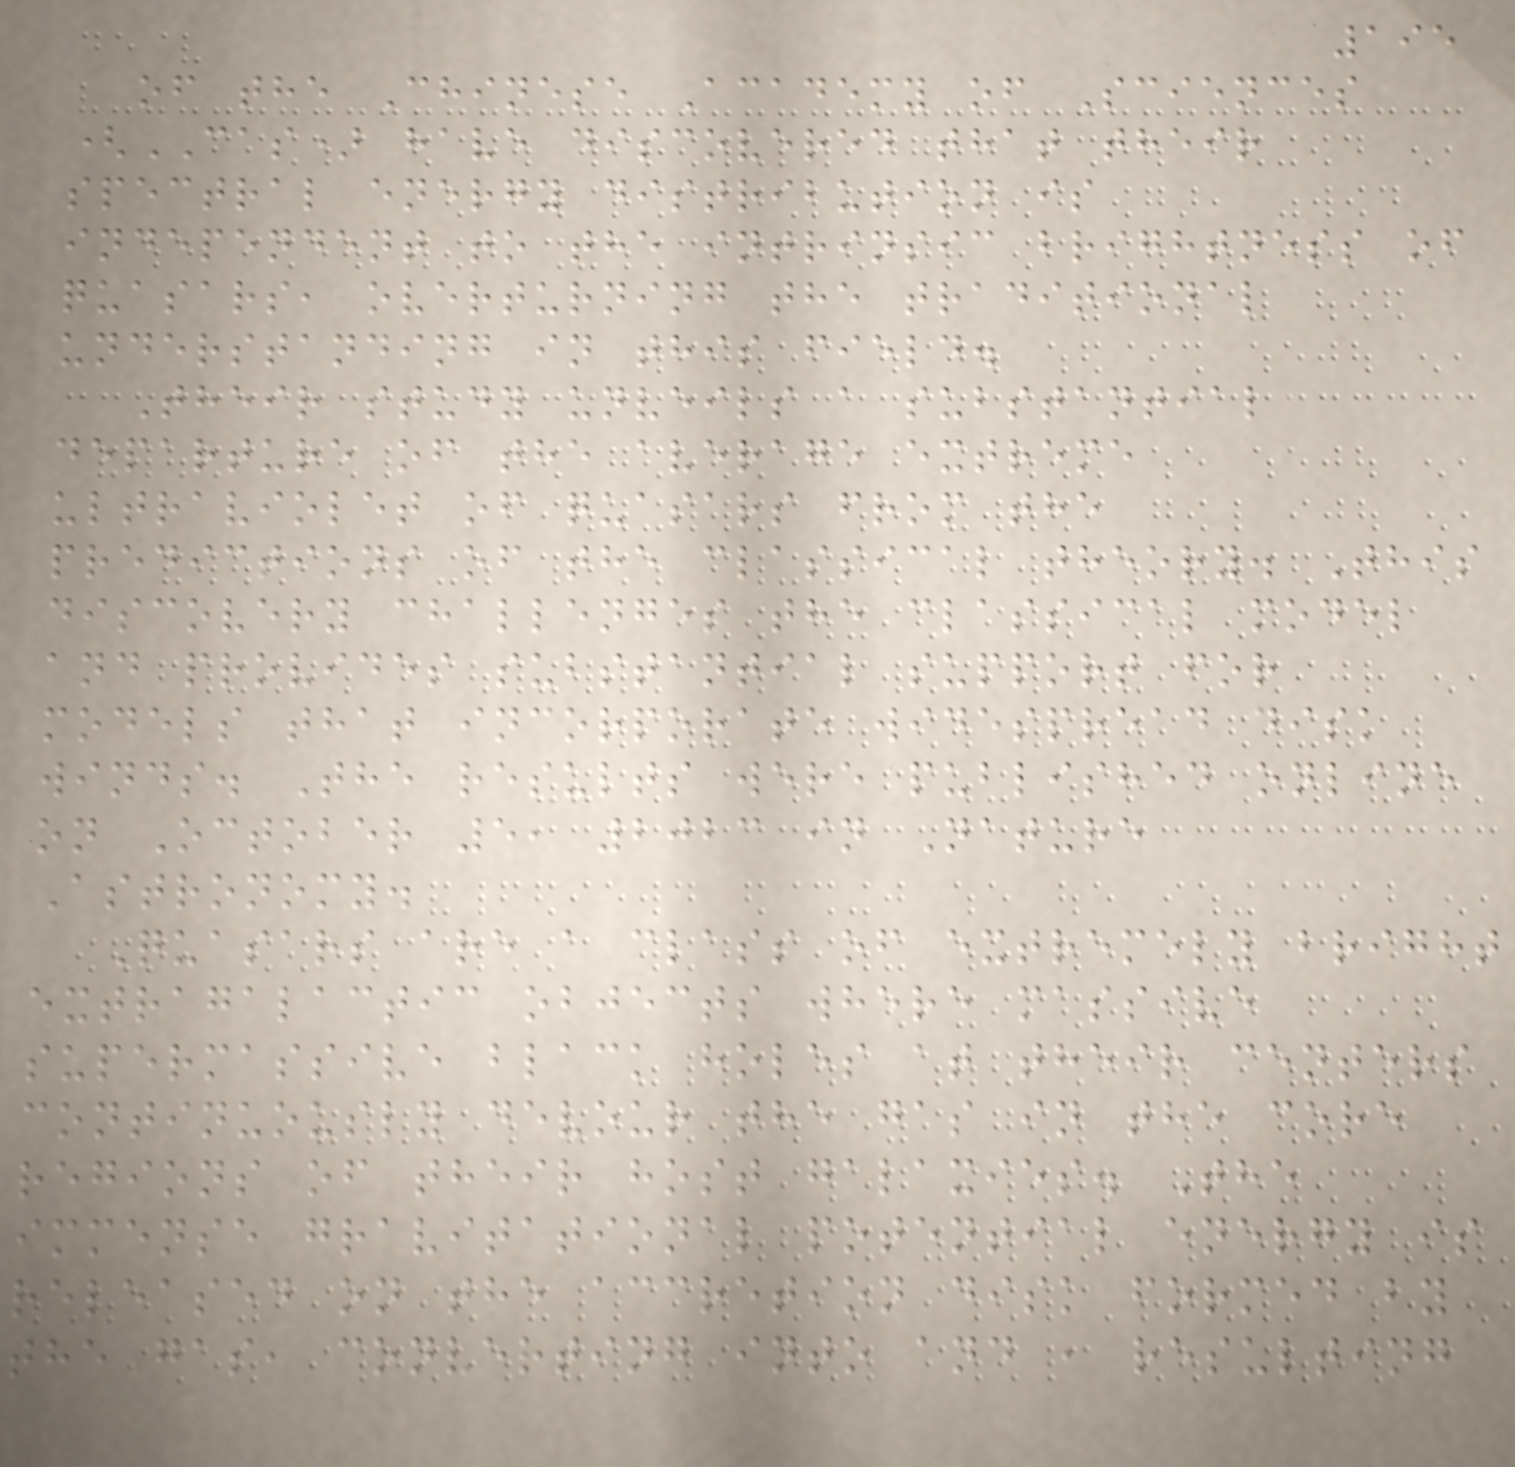195
of the Chinese Academy of Sciences
(CAS) have discovered that their
spectral energy distribution is
independent to the intrinsic brightness of
quasars, overturning the traditional
understanding in this field.
Their study unveils a substantial
departure of the average extreme
ultraviolet of quasars from the
predictions of the classical theory. This
discovery challenges the classical model
and provides substantial support for
models that incorporate widespread disk
winds. The results were published online
on October 5, 2023 in Nature
Astronomy.
Quasars are a class of extremely bright
extragalactic objects where massive
supermassive black holes at their centers
continuously devour the gas in the core
regions of their host galaxies. The
immense gravitational potential energy is
released on the accretion disk formed by
the gas, converting into and , resulting
